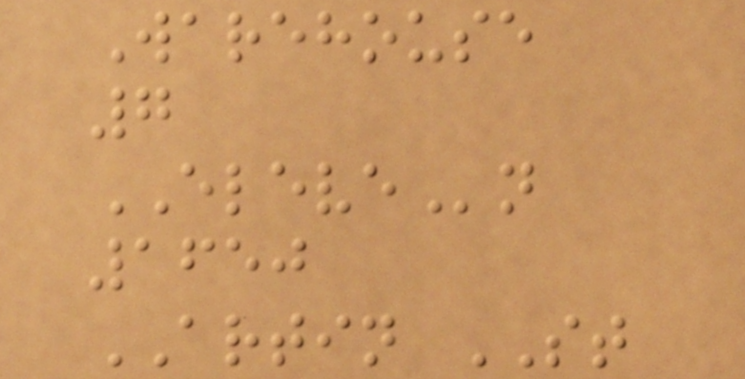Warehouse
7
ELEVEn
1650
ARTIN ST
